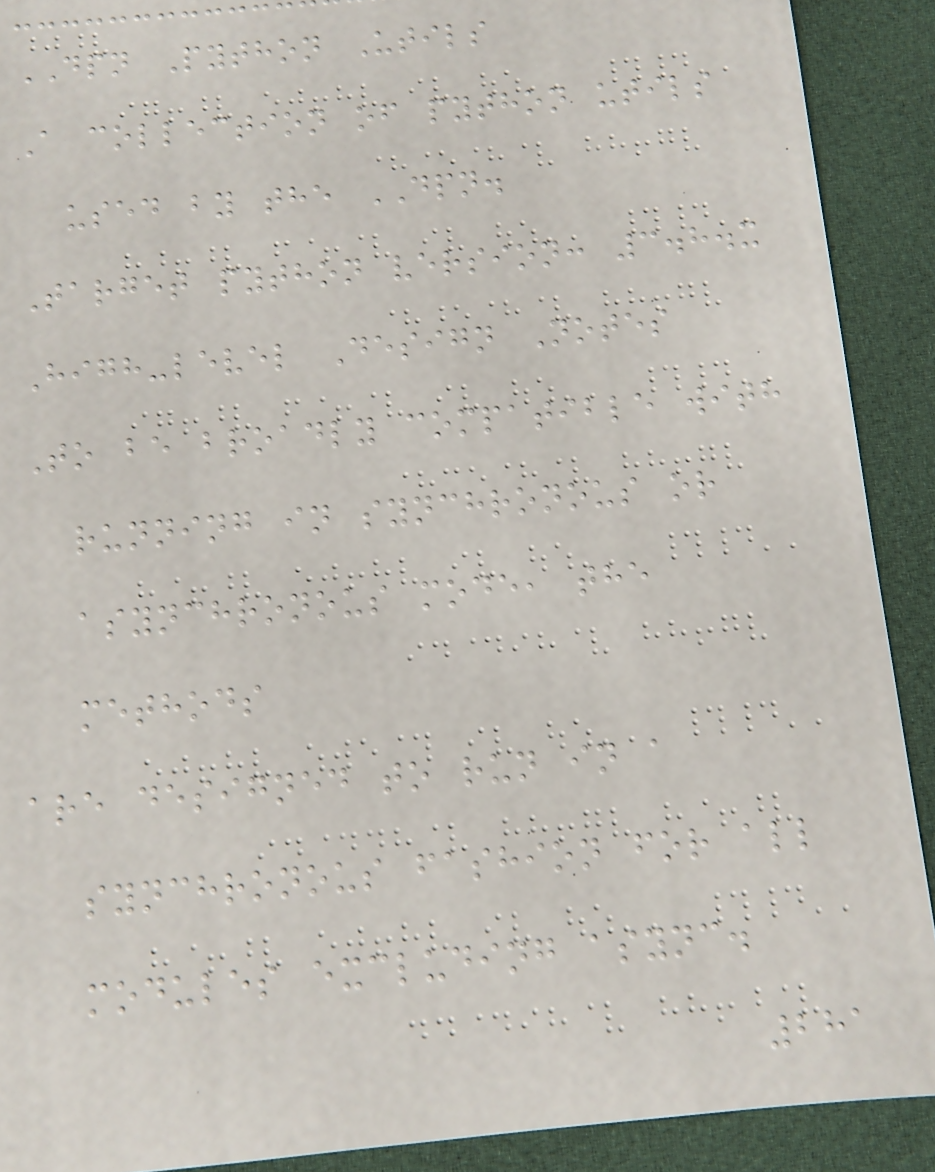DPN Python Utils
A collection of python utils
used by the DPN.
Target python version: 3.8.x
High-level Design Notes
To be broadly compatible with
running in synchronous or
asynchronous mode, the
methods
are designed to run in a
synchronous fashion for all
modules excluding async.
281
